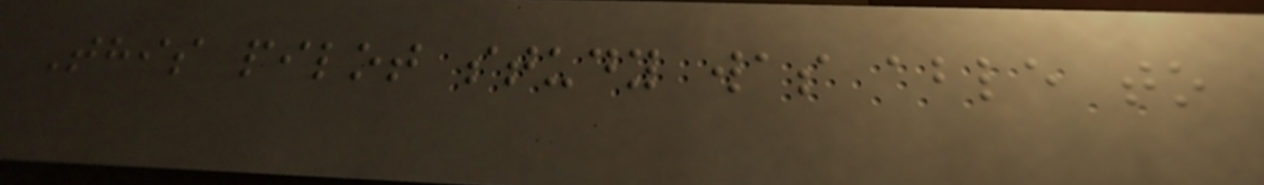This pilot study was able to
